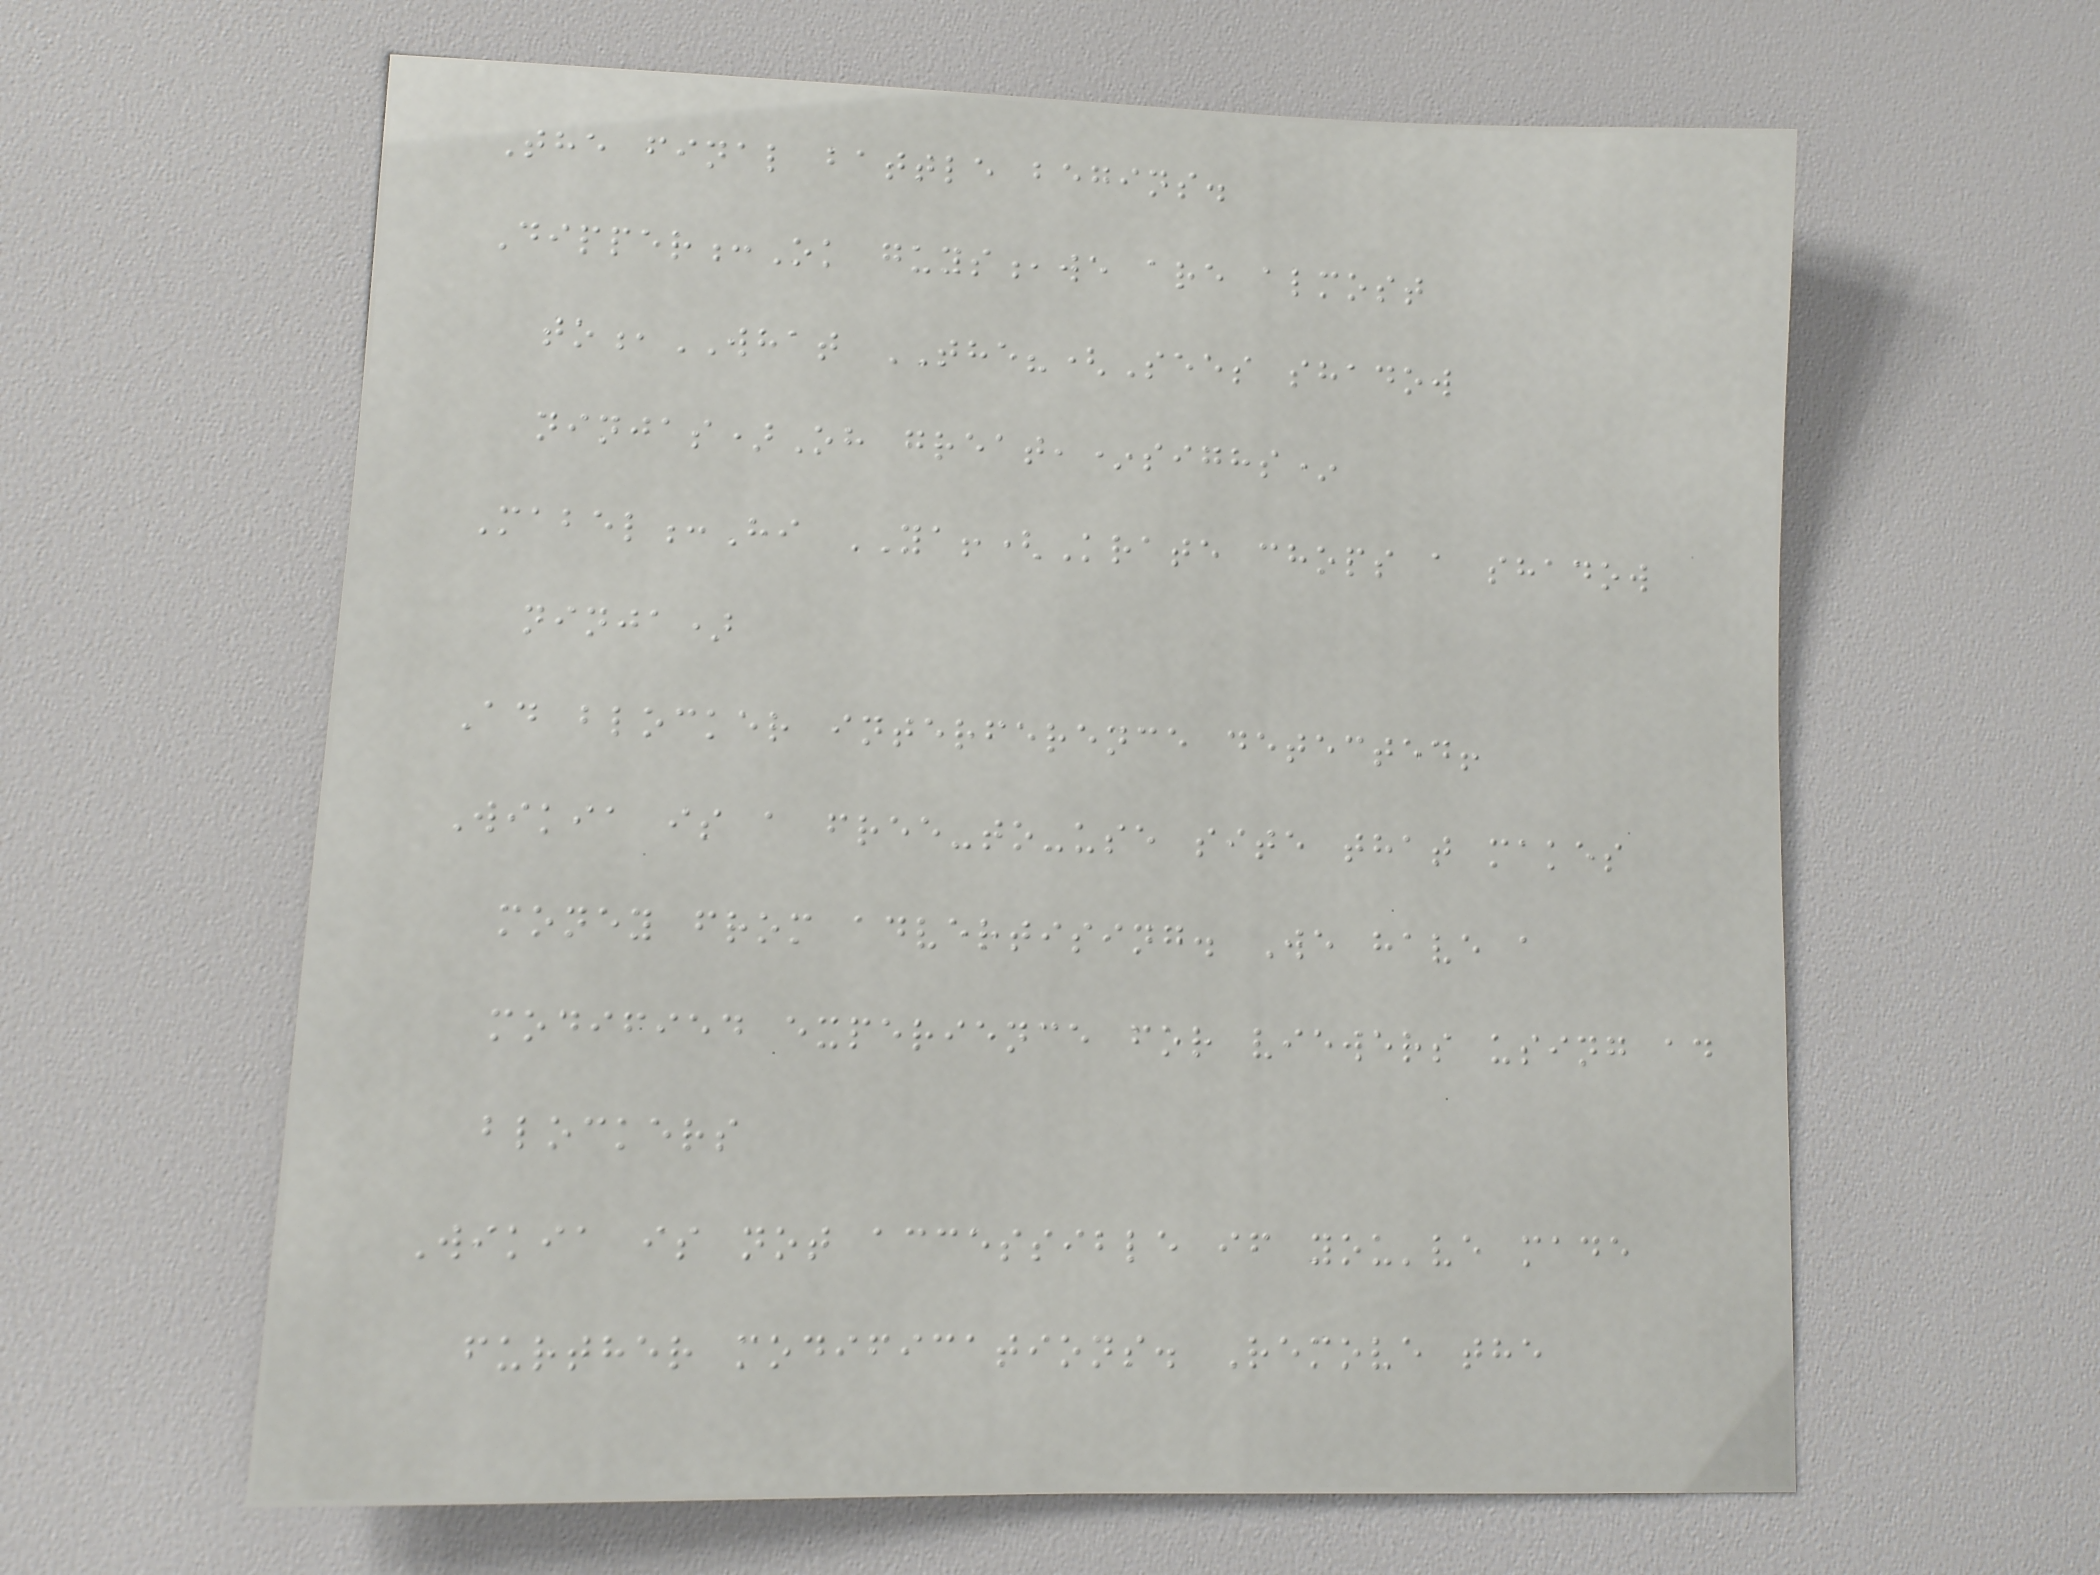The final battle begins.
Dipper:Ok guys,we are almost
to,WHAT THE?(Sees shadow
ninjas)Oh great,*sighs*
Mabel:Hi YA!(Krate chops a shadow
ninja)
Ad blocker interference detected!
Wikia is a free-to-use site that makes
money from advertising. We have a
modified experience for viewers using ad
blockers
Wikia is not accessible if you've made
further modifications. Remove the
